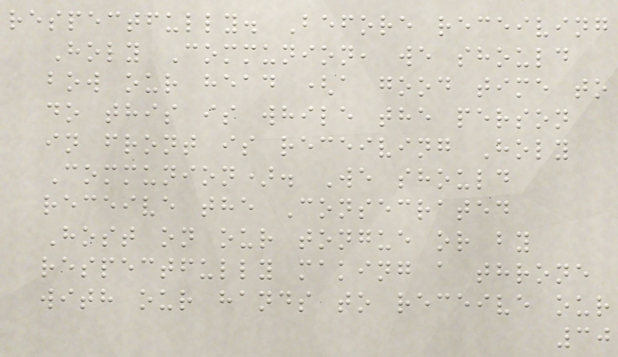respectfully. Before receiving
Holy Communion, we should
bow our head (a good time to
do this is while the person
in front is receiving Holy
Communion). We should
receive the Consecrated
Host on our tongue or by
respectfully making a throne
with our hands to receive our
30
